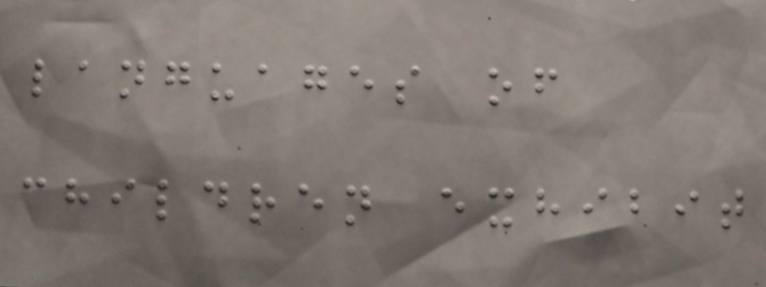languages of
children exhibit
